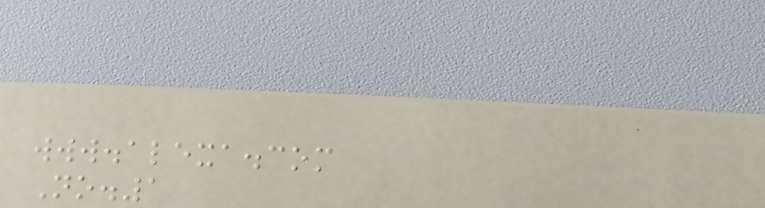www.alexa.com
No.1
